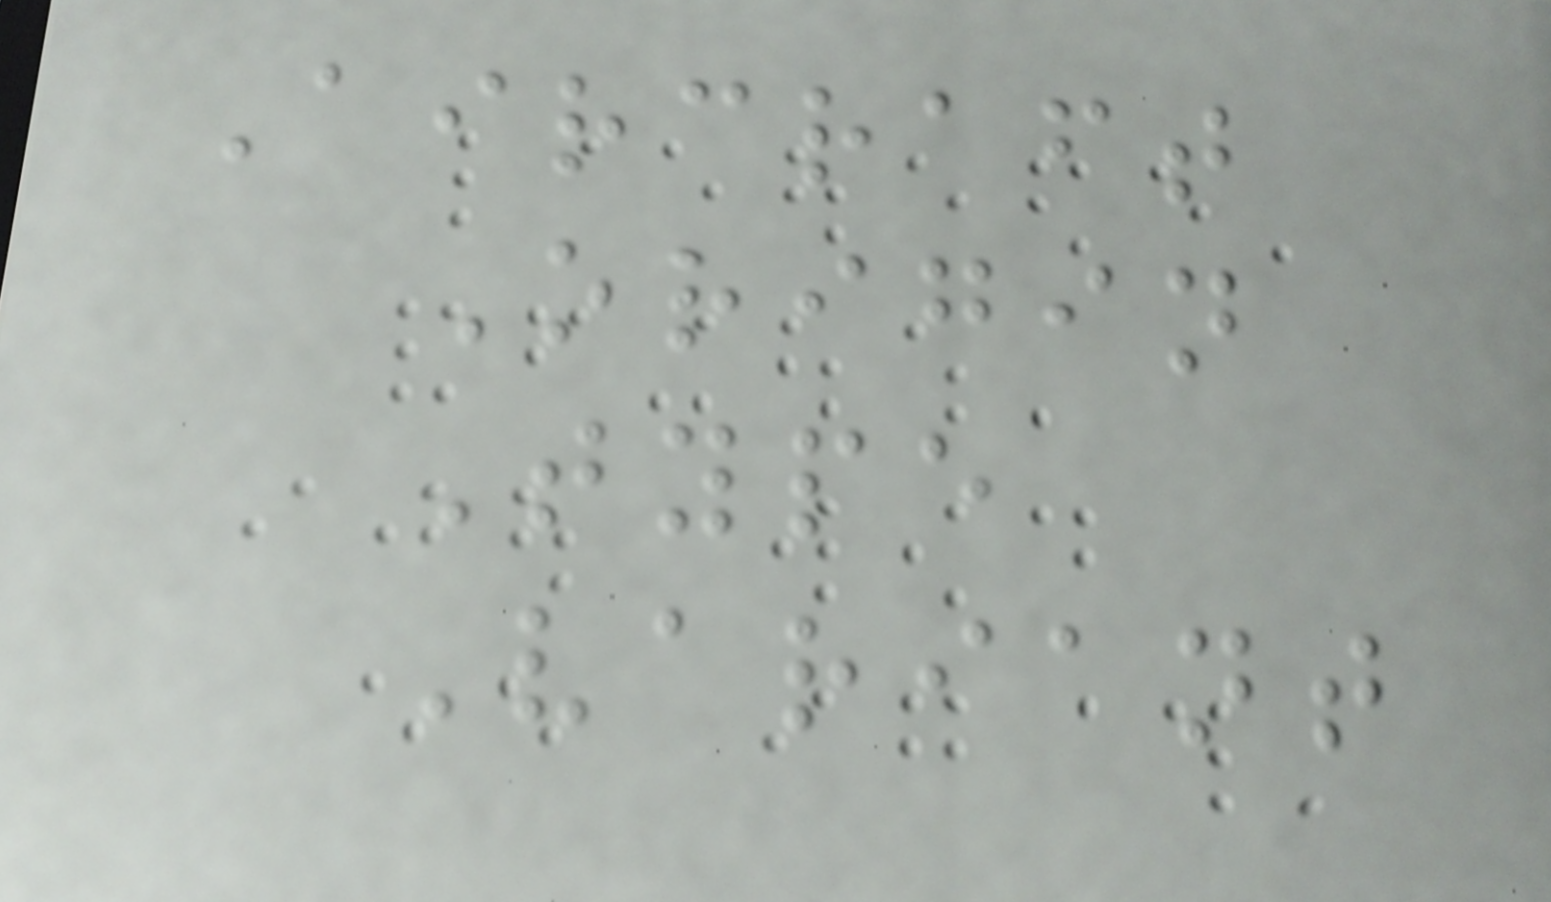Aircraft
Origin
Type
Variant
